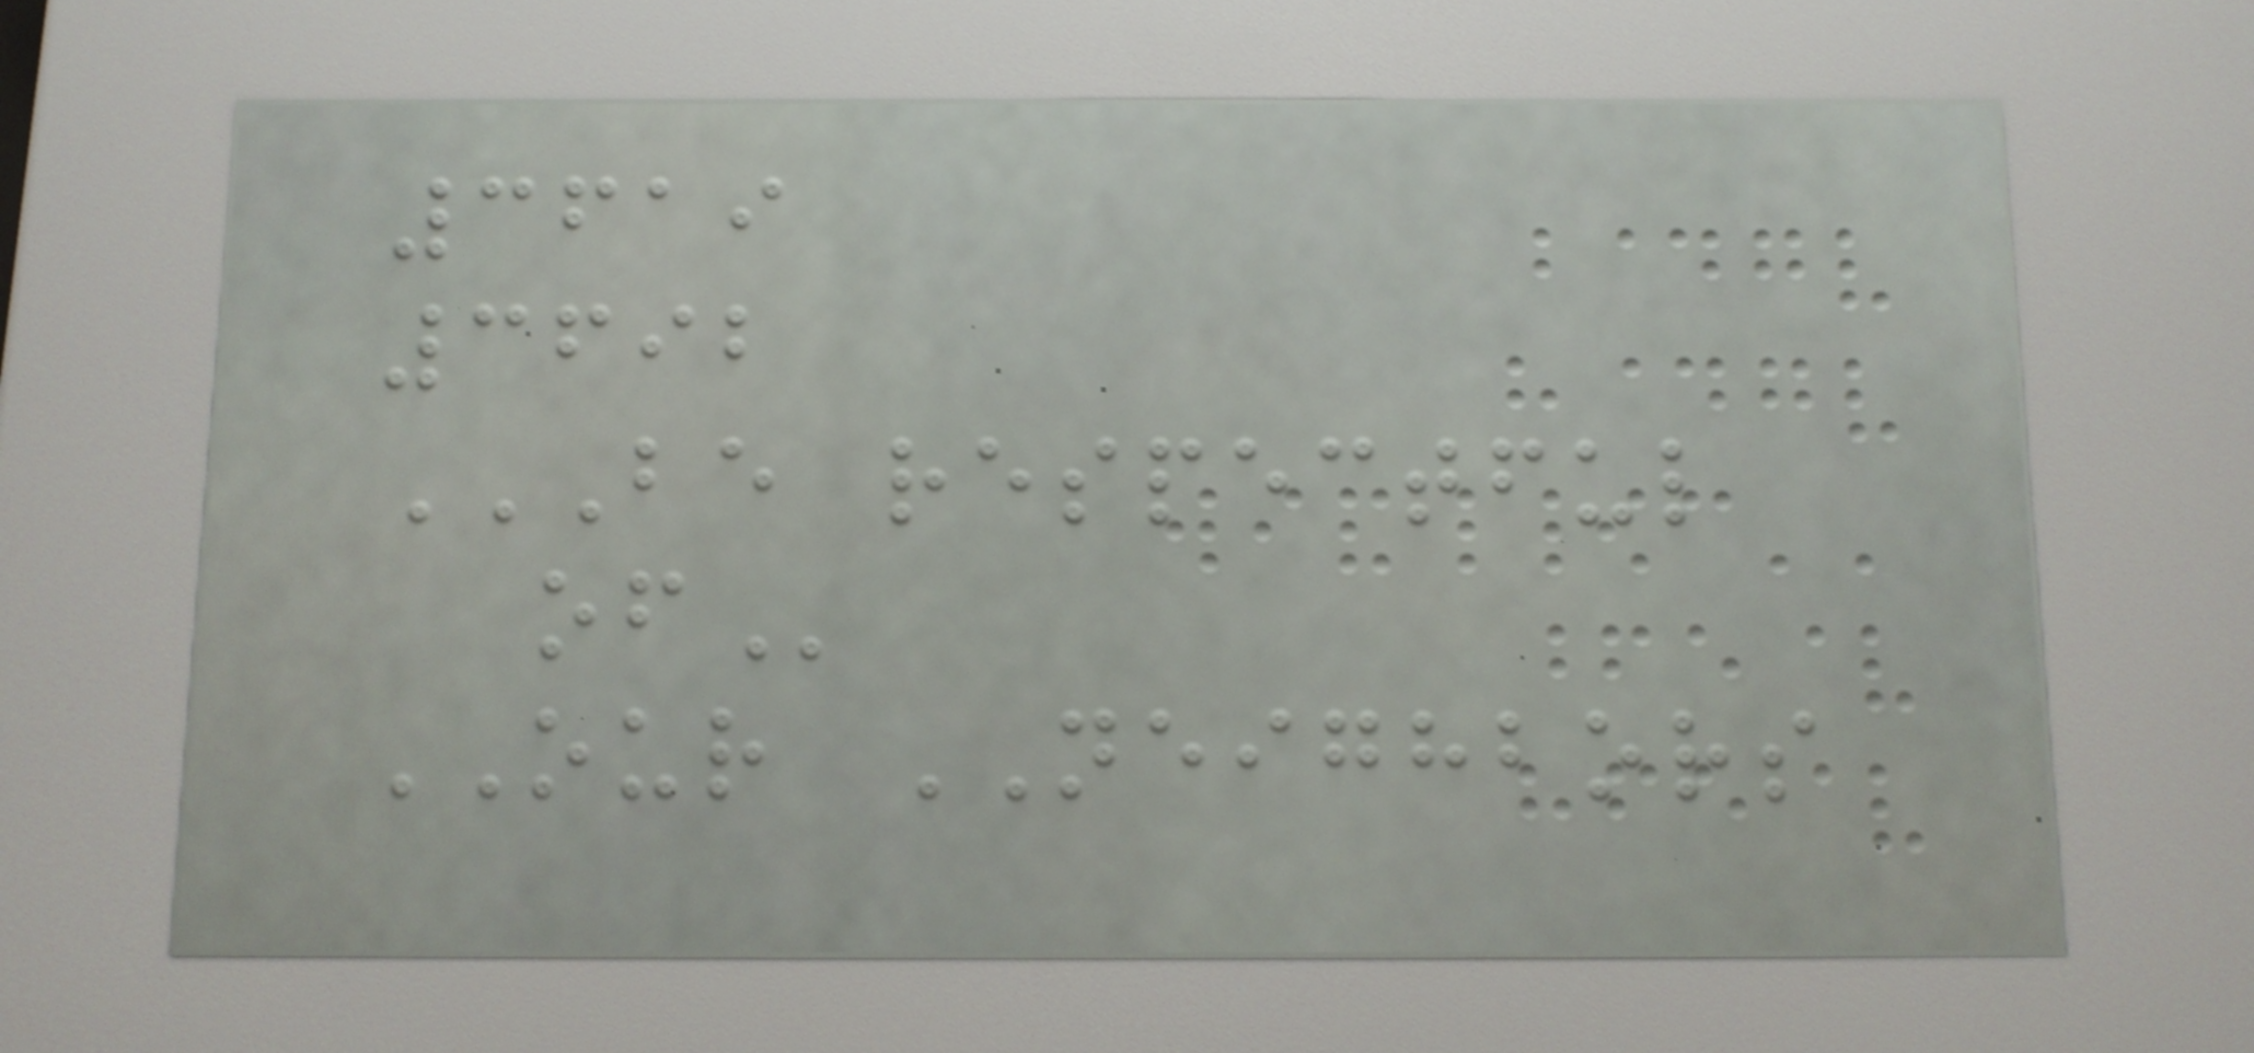3619
3692
BE RESPECTFUL
OF
OUR NEIGHBORS
